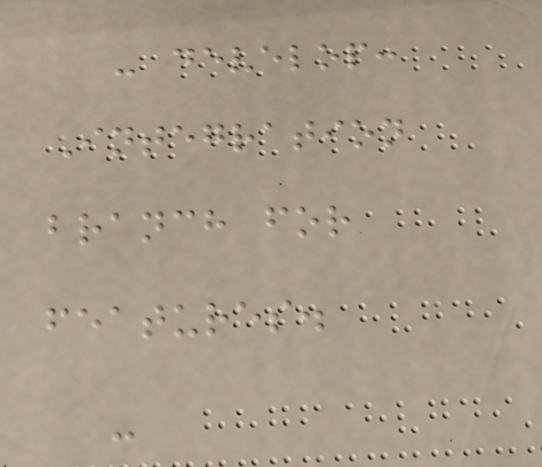- develop:
Integration
branch for
features.
-
